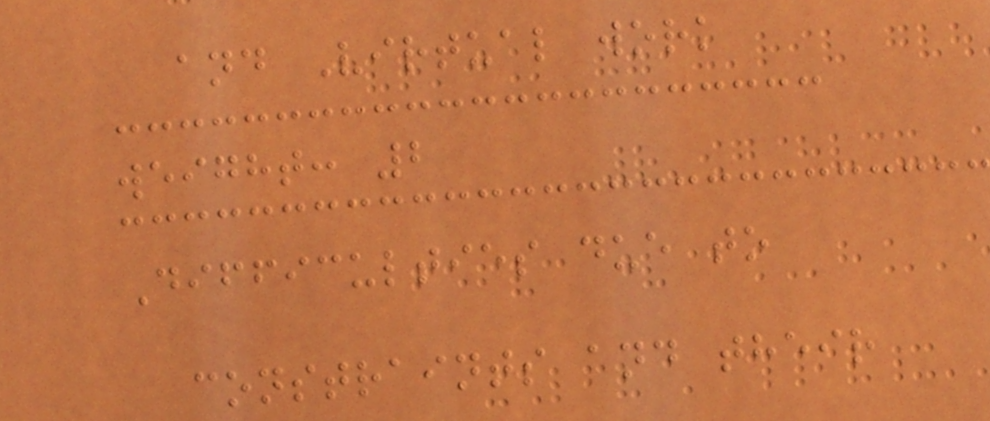and Virtual work
weight: 2
Difficulties due to
constraints and their
